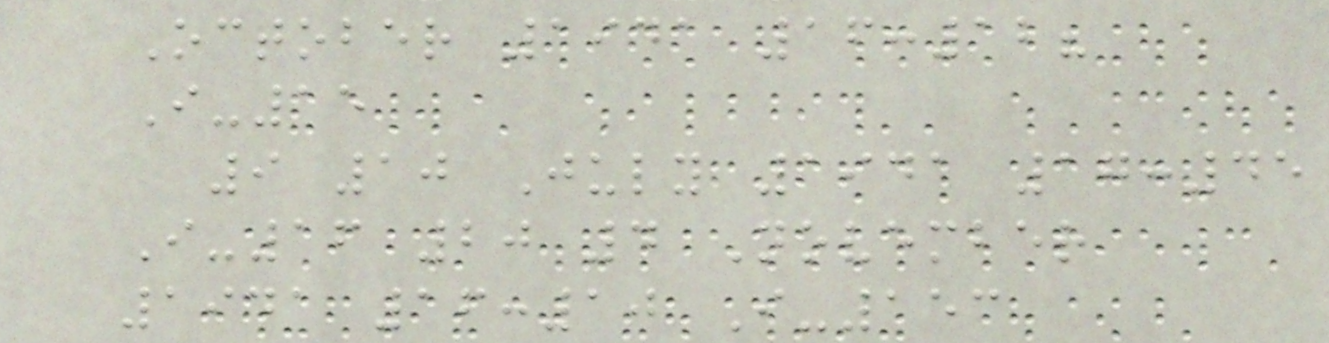October 1941 16:12?
I-15
9 10 July 1941 17:45
I-16 20 4 November
1941 16:10 I-153
